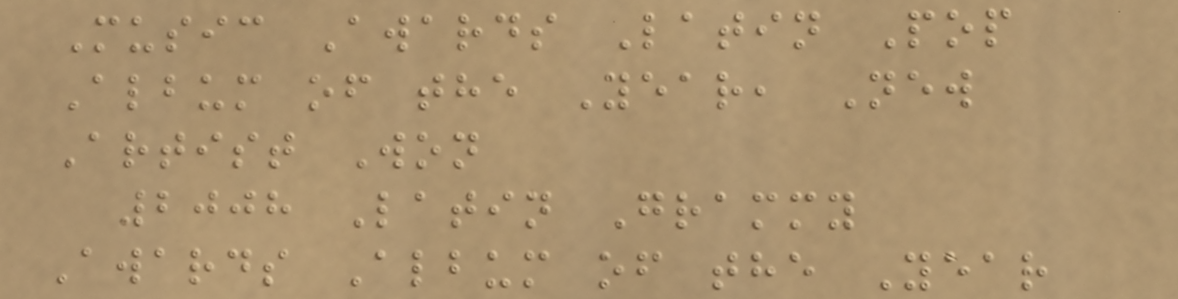Music Awards Latin Pop
Album of the Year, New
Artist Won
2008 Latin Grammy
Awards Album of the Year
